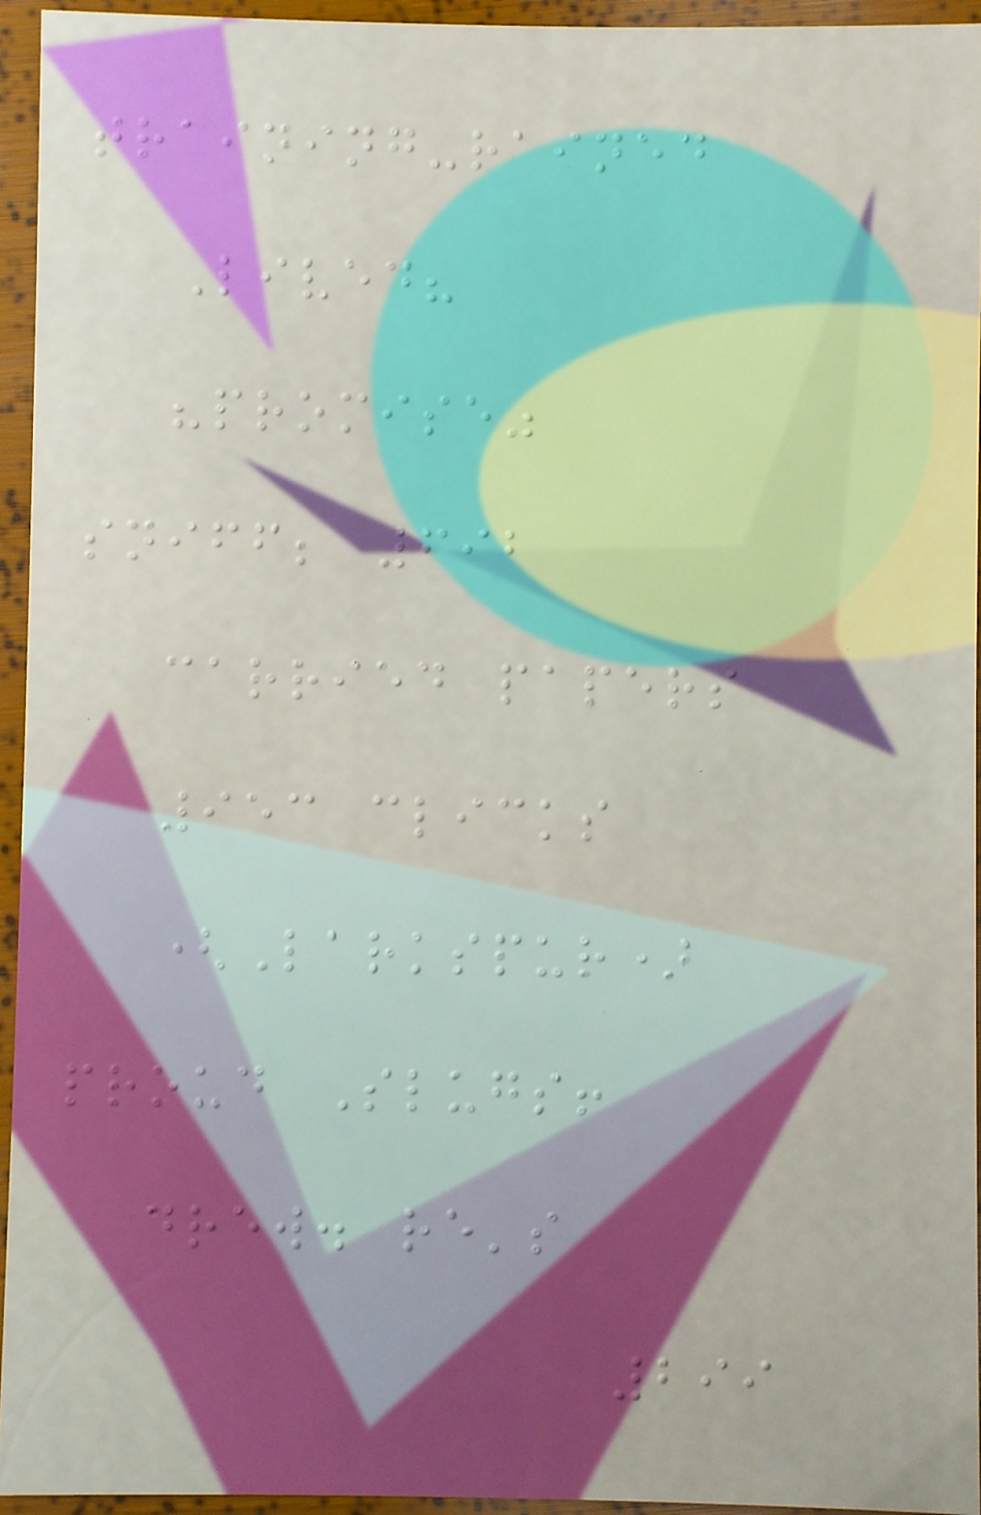training-rained
Lived?
"promise"
sniff; 692
carried papers
953 clicks
(Larkspur)
proud Slugs!
drew. re's
299
